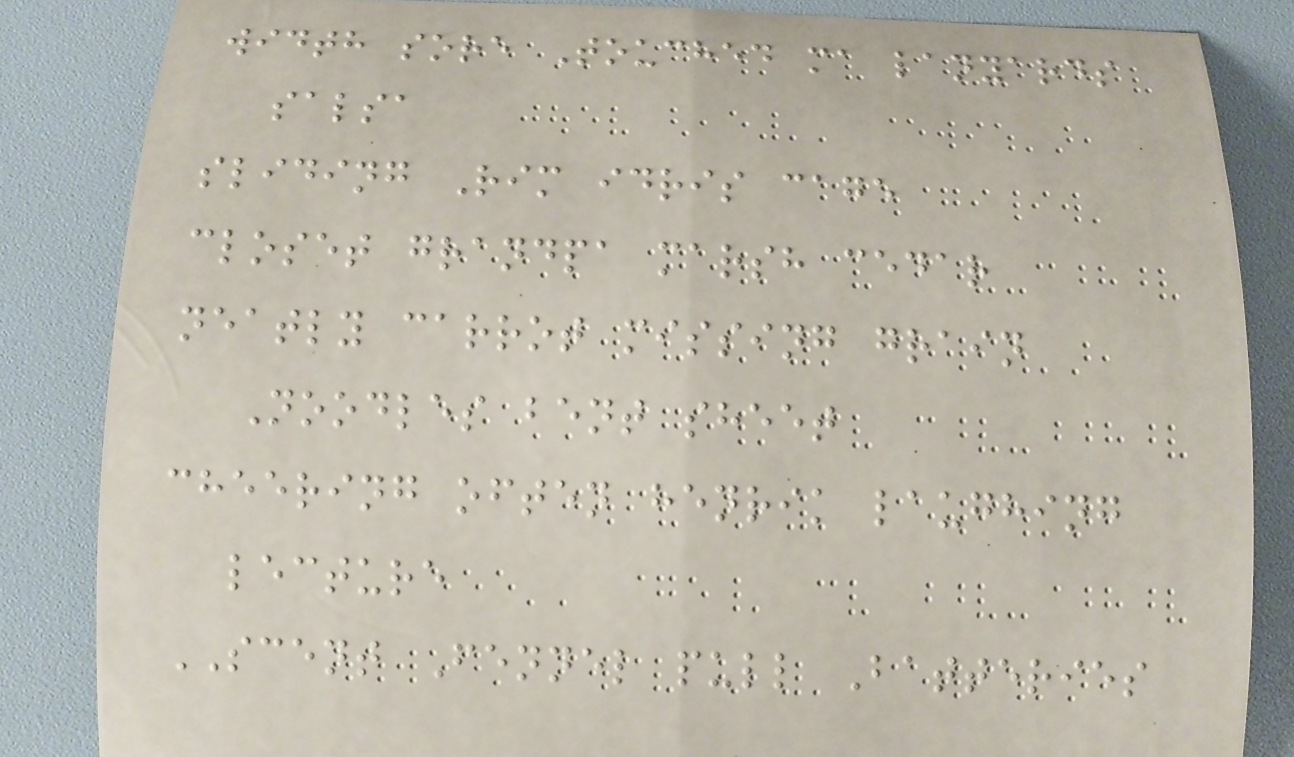width sore Touched ma lanyards
salsa
sliding Rim idris cage
closet grandpa marsh cedar
neatly carrot missing grain
Noodles bent sheet
cheering often henrik laughing
lecture
SCENT Fennel pull Batteries
